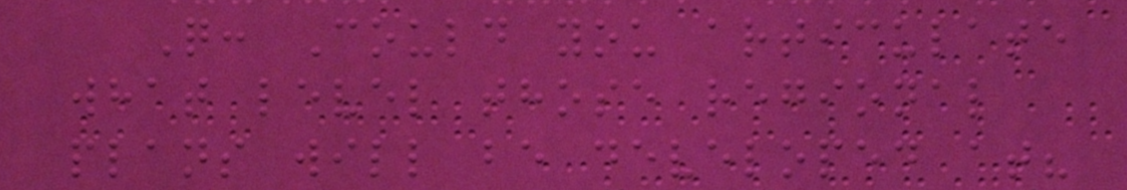Q: Could you articulate
what level those regional
plans will be developed at?
